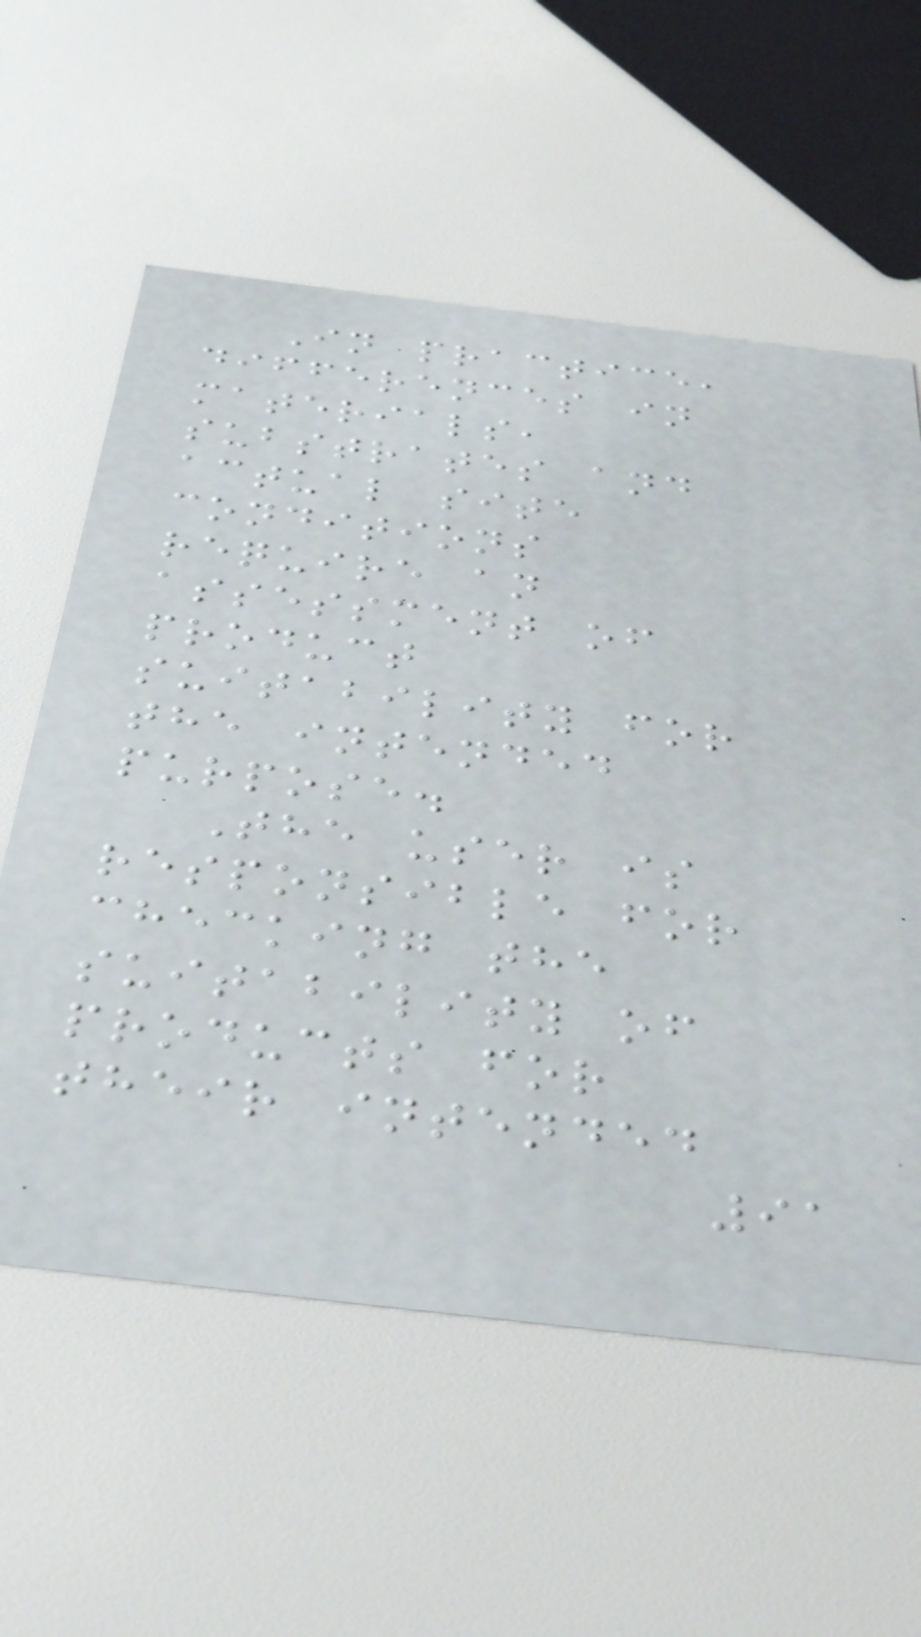In practice,
differences in
materials,
substrates and
actual site
conditions
require an
assessment of
product
suitability for
the intended
purpose.
The user is
responsible for
checking the
suitability of
products for
their intended
91
